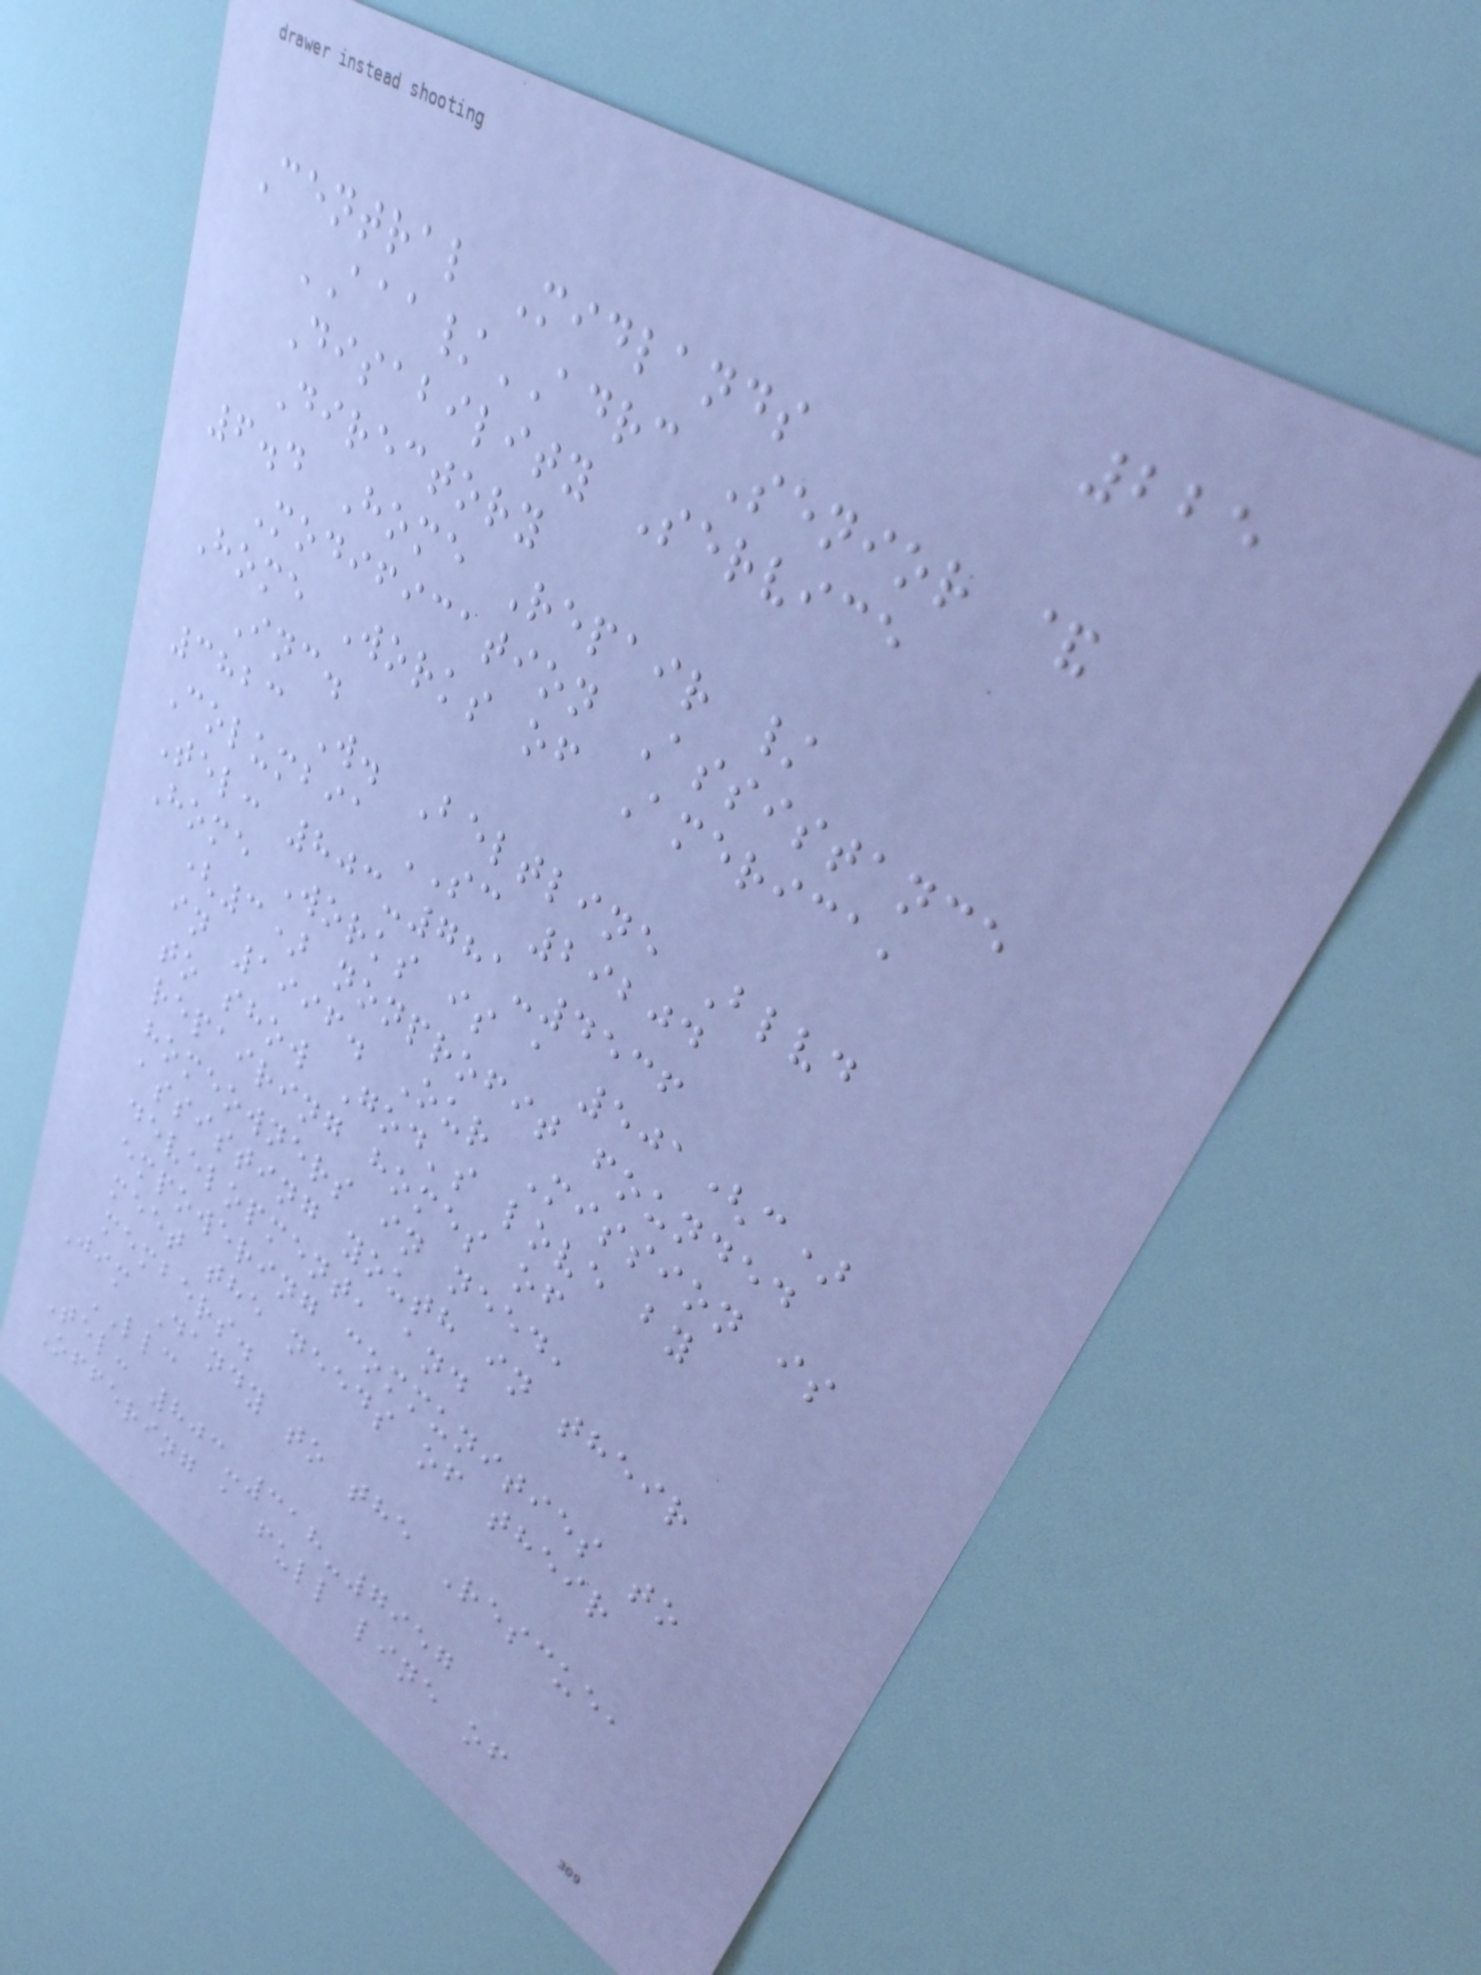225
Central Midlands
AAA/ADRC Senior &
Disability Service
Directory
6.4 Home Repair /
Modification Assistance
Home Works of America,
Inc.
3823 W. Beltline Blvd
Columbia SC 29204
Tel: 803-781-4536
Home Works is a 501(c)
(3) nonprofit founded
in 1996. Our Mission is
to show God's love by
repairing homes of
homeowners in need,
assisting youth in their
development, and
empowering communities to
meet the needs of their
members.
Jim Dandy to the Rescue,
LLC
Tel: 803-318-7957
Offering a full line of
